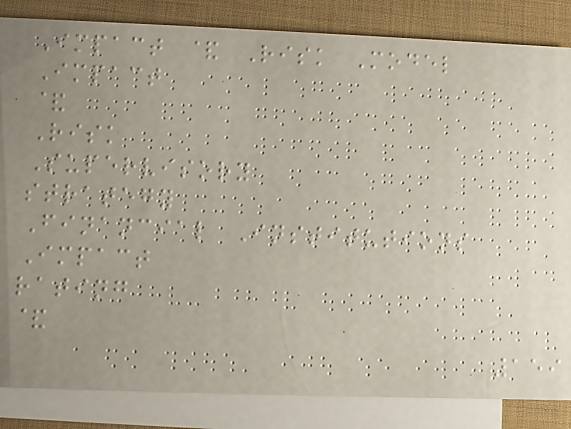Impact & Risk Model
Impact
&
Risk
Supervisory
strategy
Financial Institutions
Impact
rating
&
159
